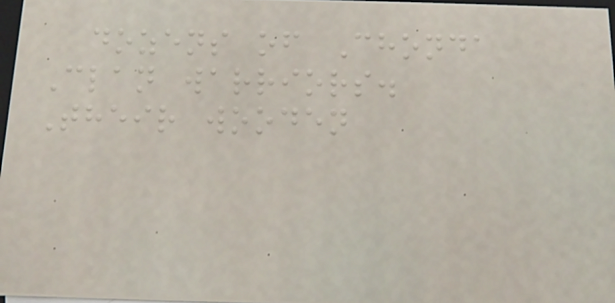dozens of Chonda
Clan warriors.
Their wooden
